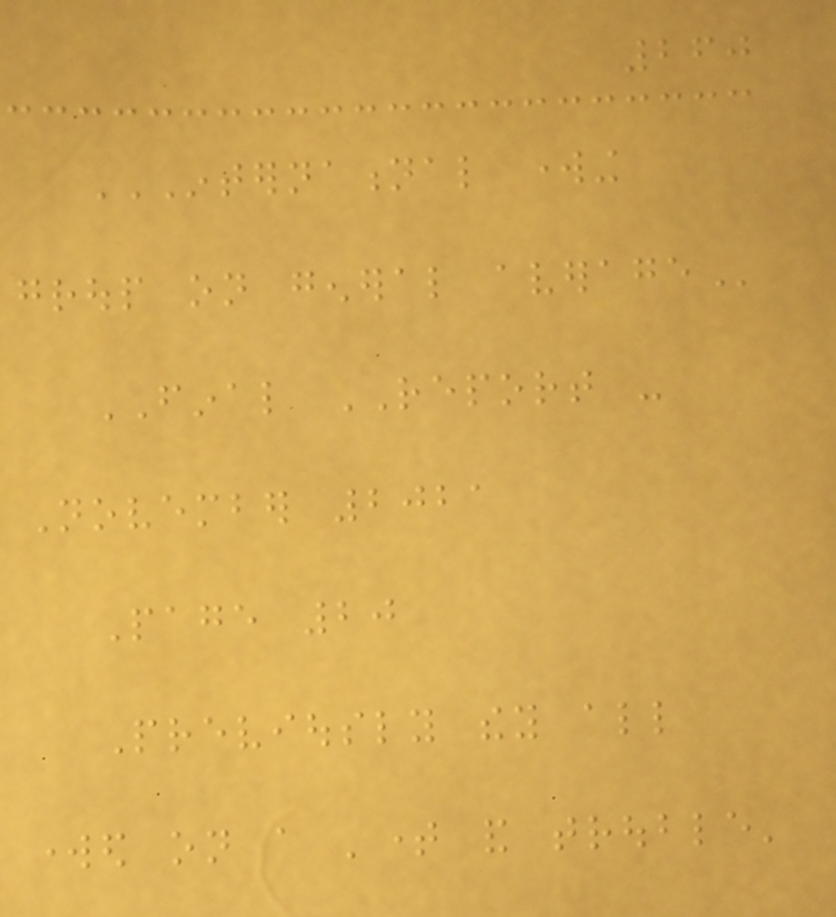260
INTERNATIONAL WORKING
GROUP ON GENERAL AVERAGE
FINAL REPORT -
November 2021
Page 20
Previously they all
worked on a 'time and trouble'
